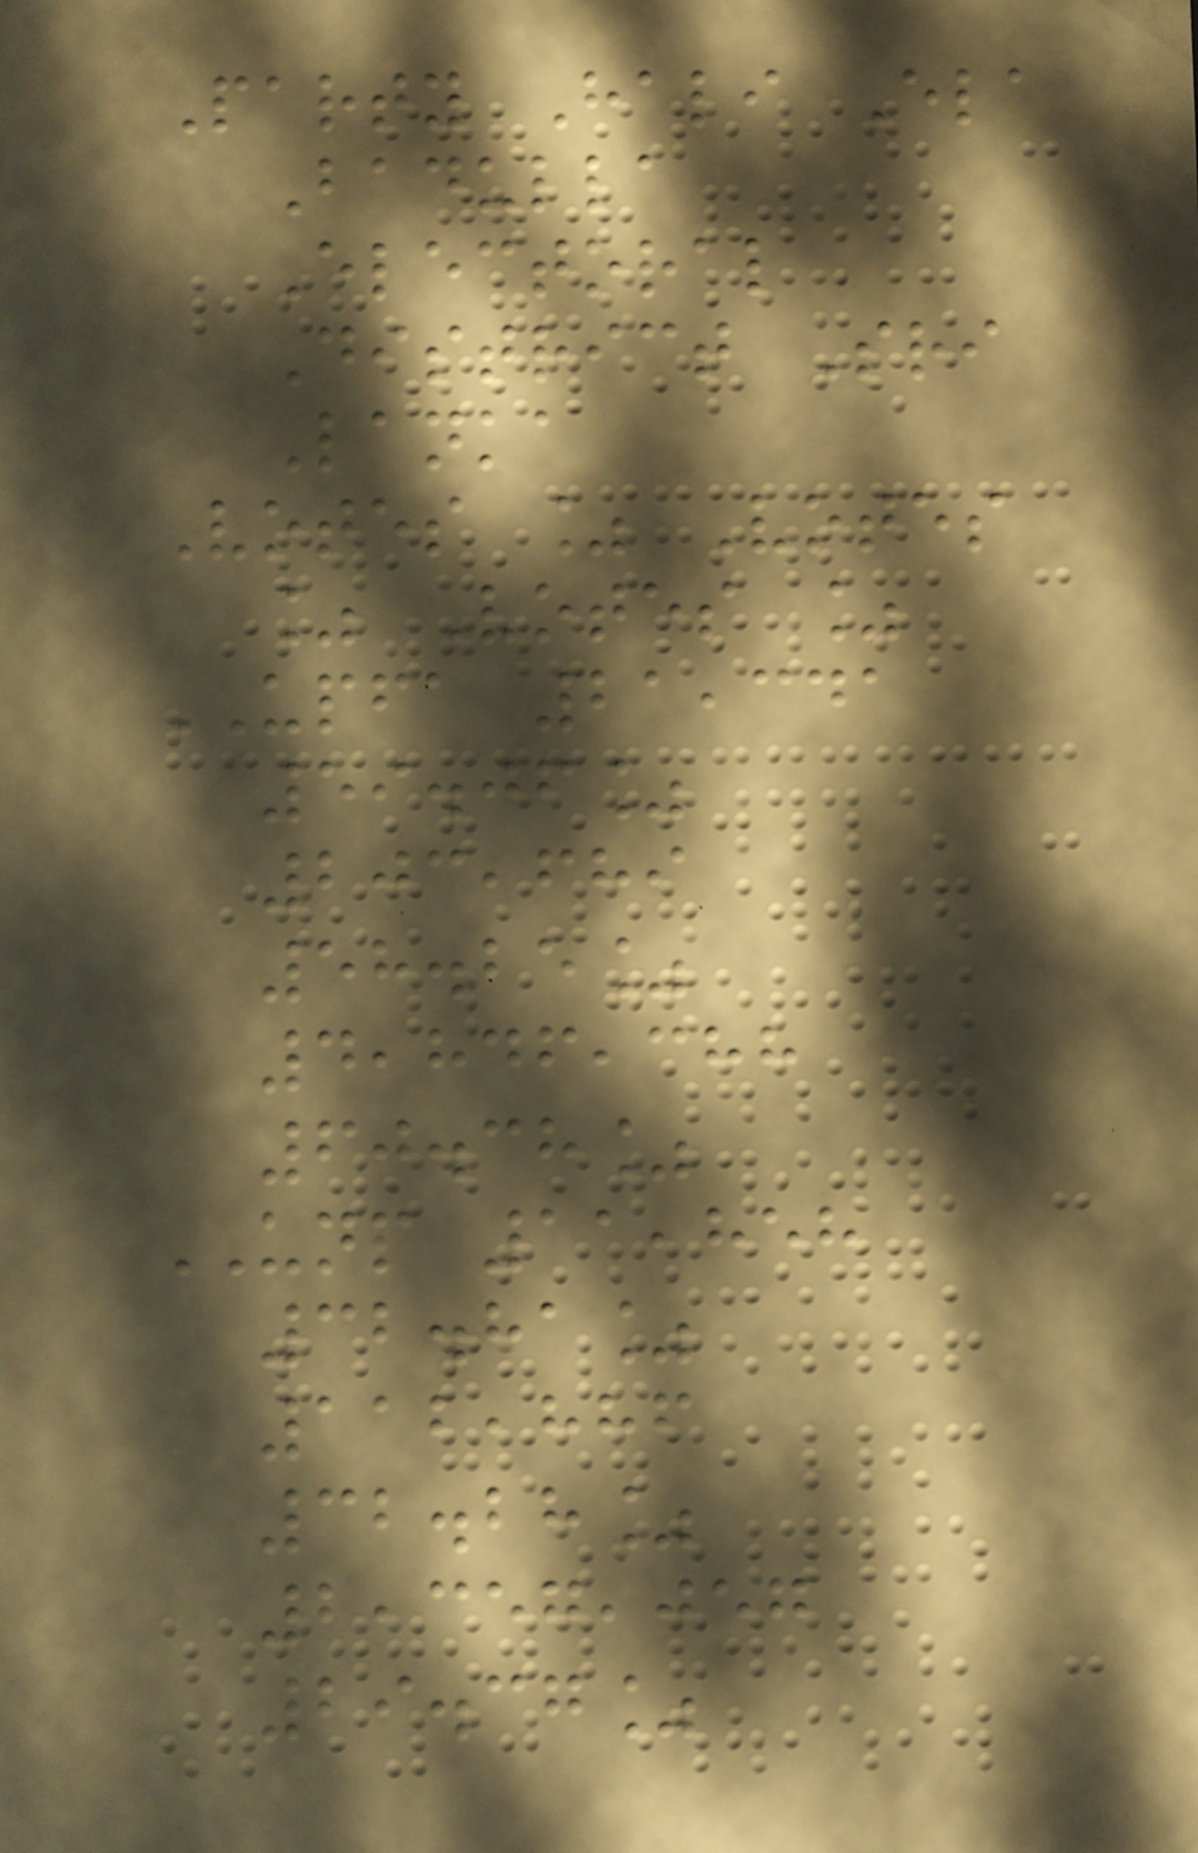Party Hali Ela
Badulla
Electoral
District Sri
Lanka
Votes % Votes
% Votes %
UPFA 21,341
59.06%
203,689
58.25%
4,846,388
60.38%
UNP 11,858
32.81%
112,886
32.28%
2,357,057
29.37%
